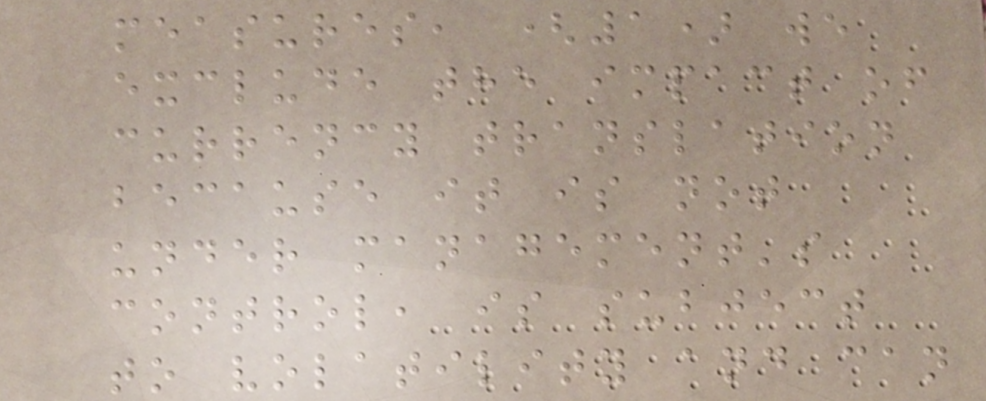measures, (1) we
exclude the impact of
currency translation
because it is not
under management's
control, is subject
to volatility and can
